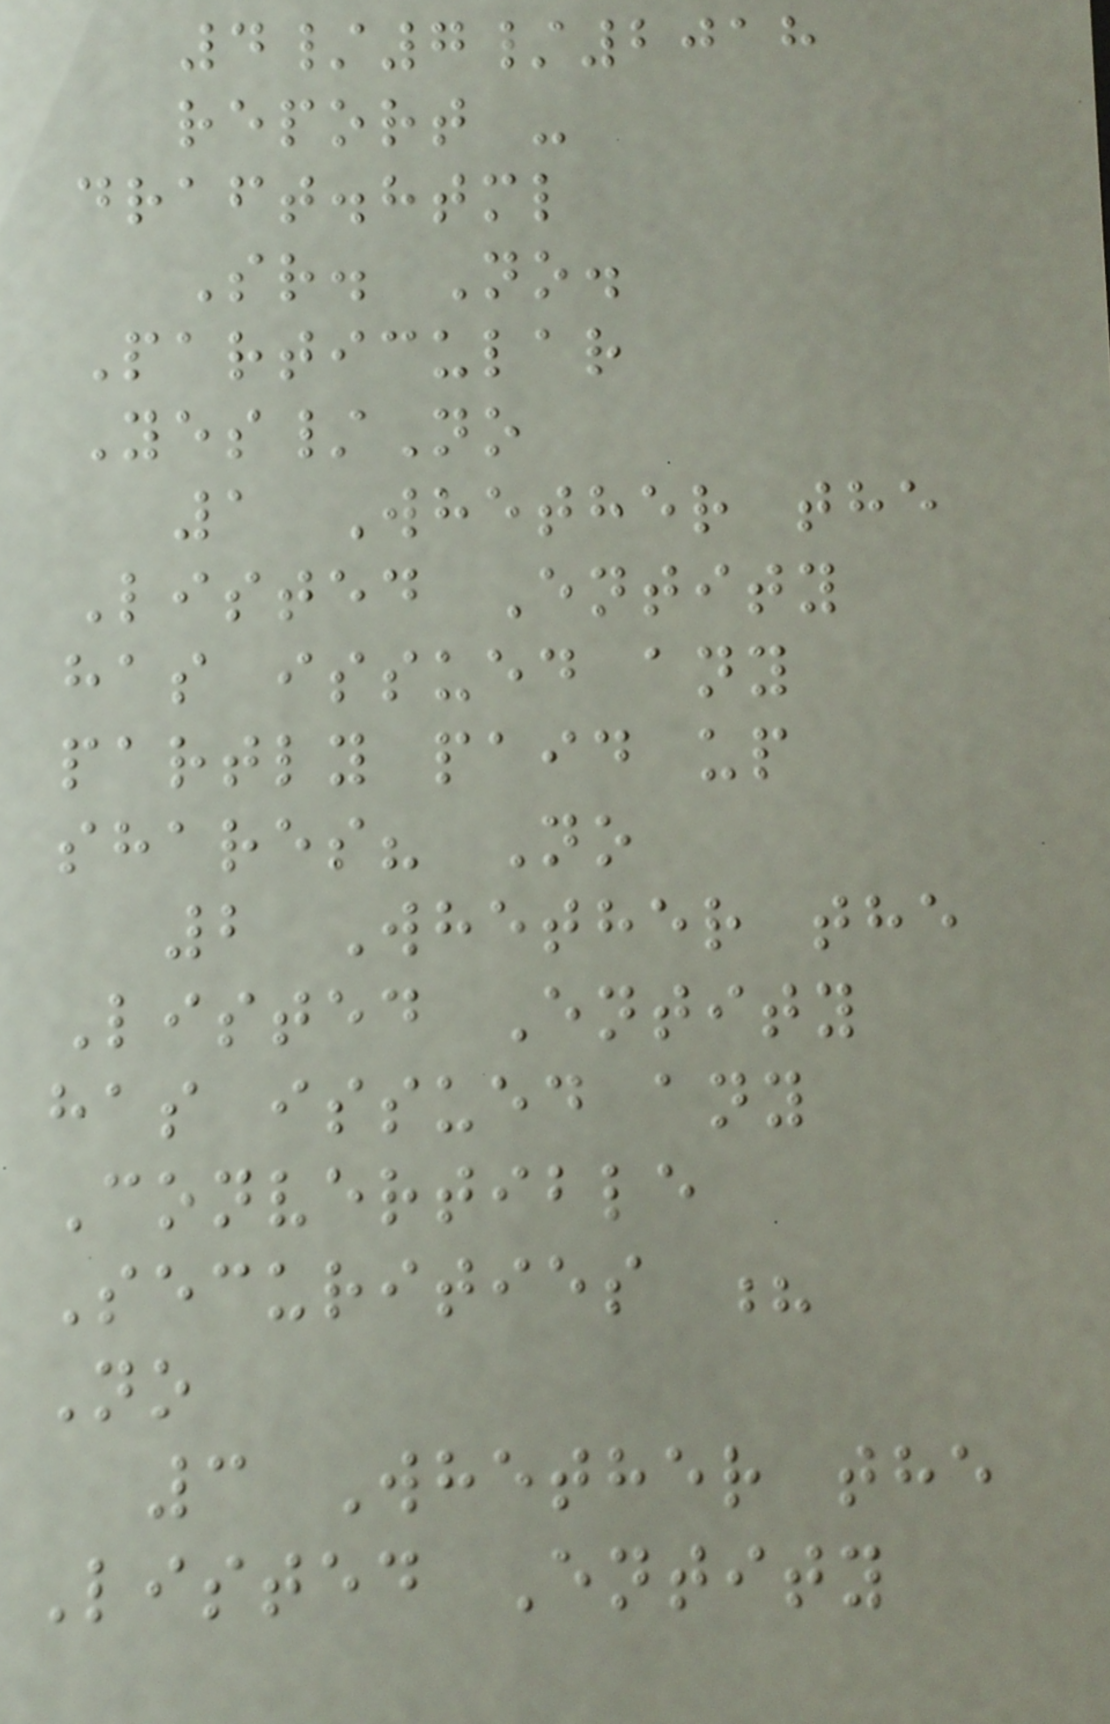4/7/2018
report -
draft.html
Sr. No.
Particular
Yes/No
1 Whether the
Listed Entity
has issued any
partly paid up
shares? No
2 Whether the
Listed Entity
has issued any
Convertible
Securities ?
No
3 Whether the
Listed Entity
